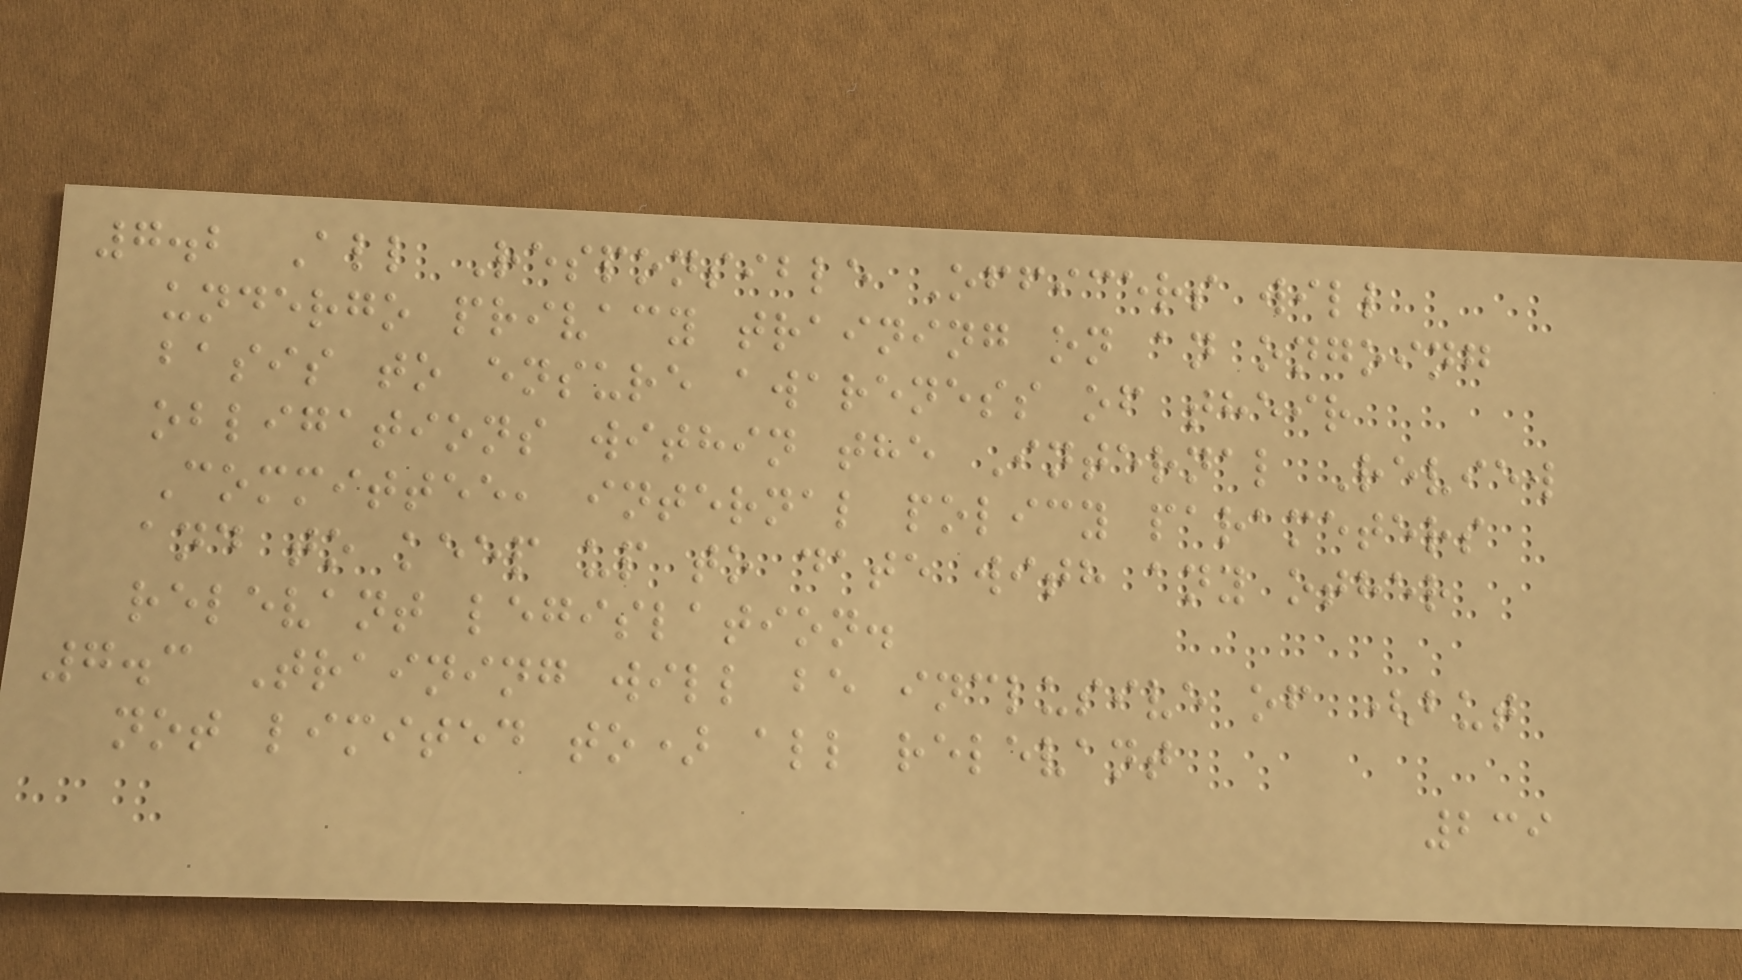7.2 All Responsible Officers will
undergo privacy training on an ongoing
basis to ensure awareness of their
obligations within the Internal Review
Committee, internal policy parameters
and to keep up to date with any other
relevant legislation.
7.3 Training will be inclusive of (but
not limited to) all relevant
239
